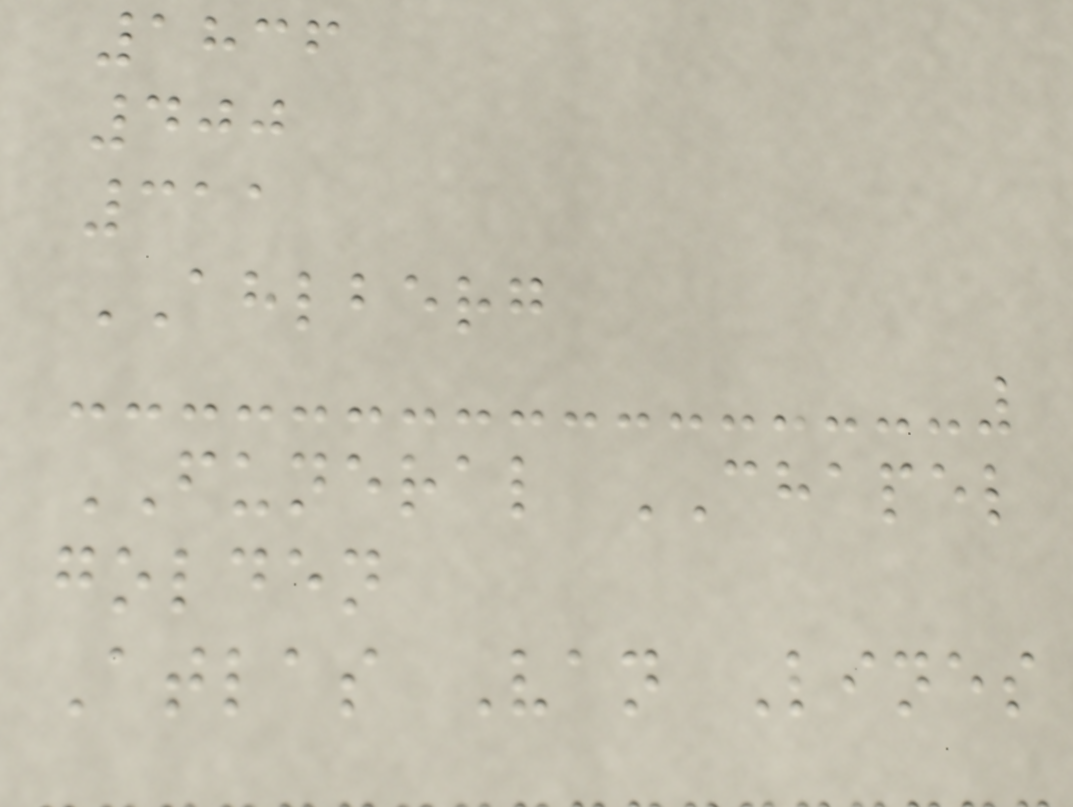1836
400
311
AHLBERG
FUNERAL CHAPEL
golden
Atlas Van Lines
